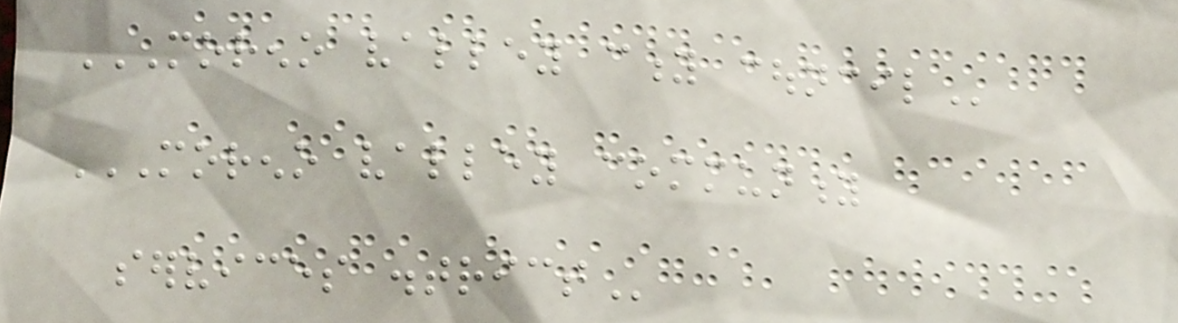MORENO VALLEY CITY COUNCIL
MORENO VALLEY COMMUNITY
SERVICES DISTRICT
